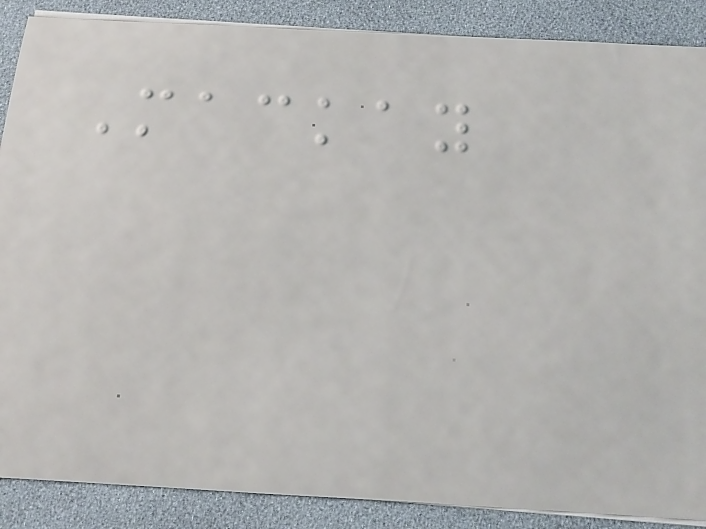Mackay
